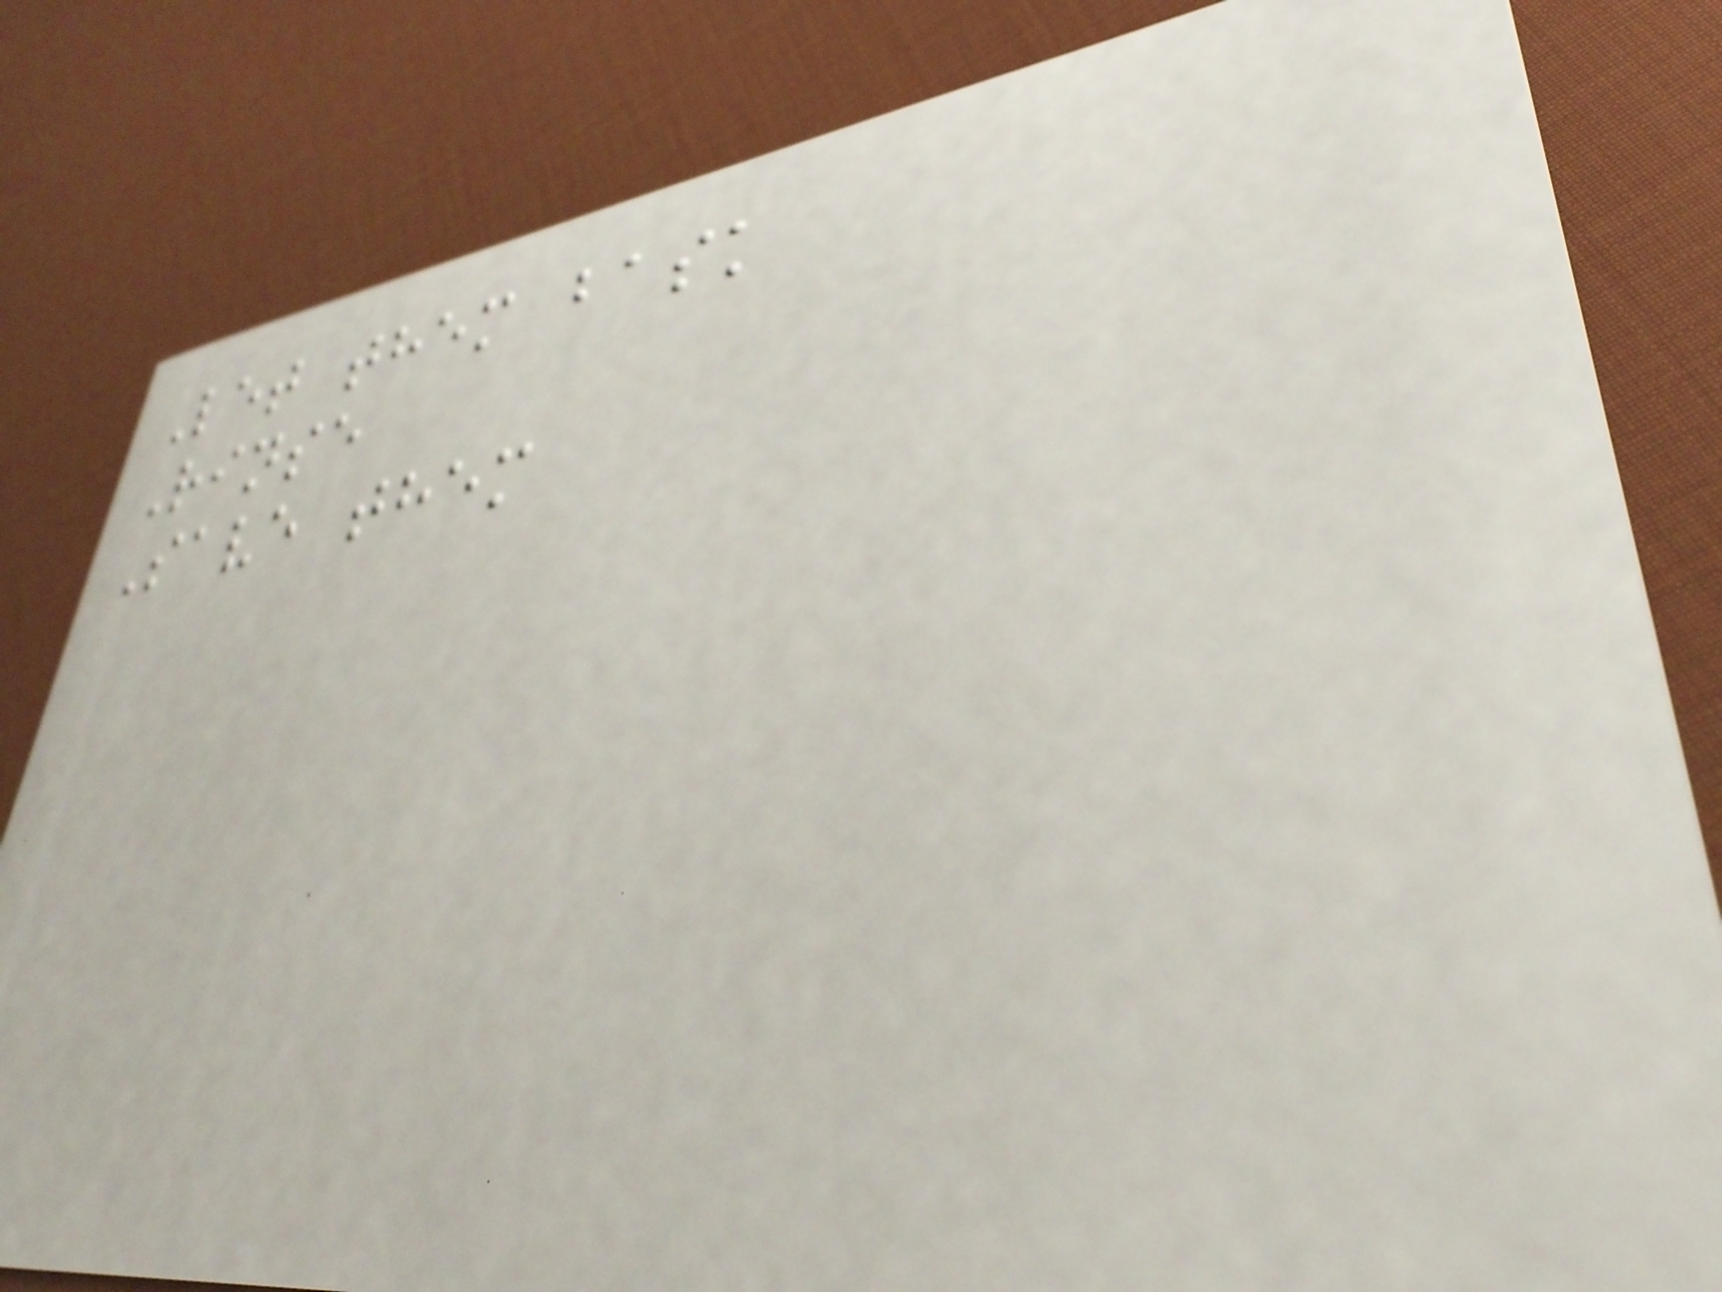Let them bask
Rinse
Save them
